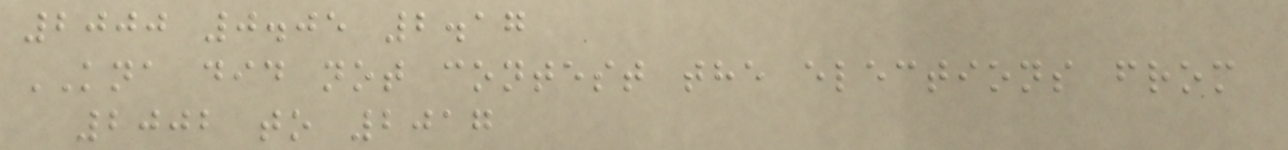2000 0.05 2.17
KNA did not contest the elections from
2002 to 2017
